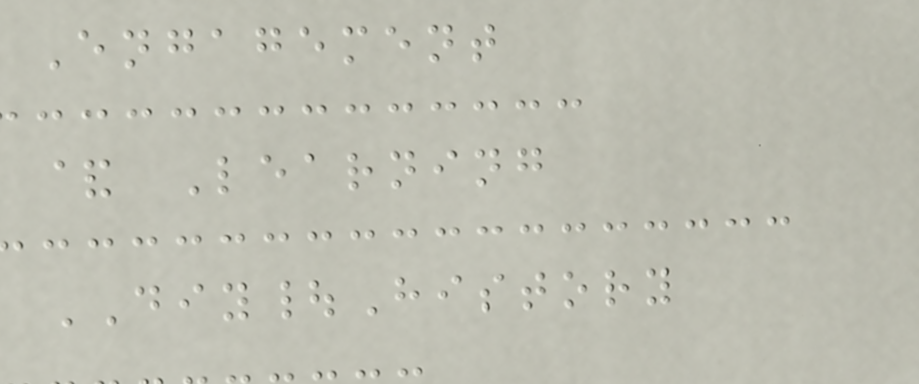Engagement
& Learning
DIY|History
